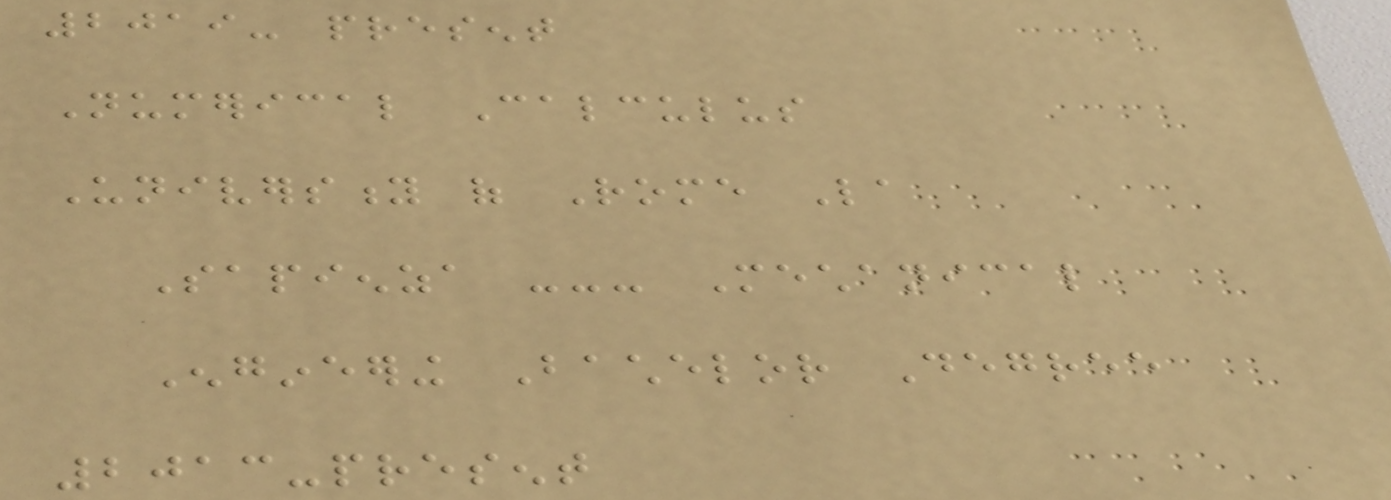2019- present
Numerical Calculus
University of Rome La
Sapienza --- Mechanical
Engineering Bachelor Degree
2013-present
